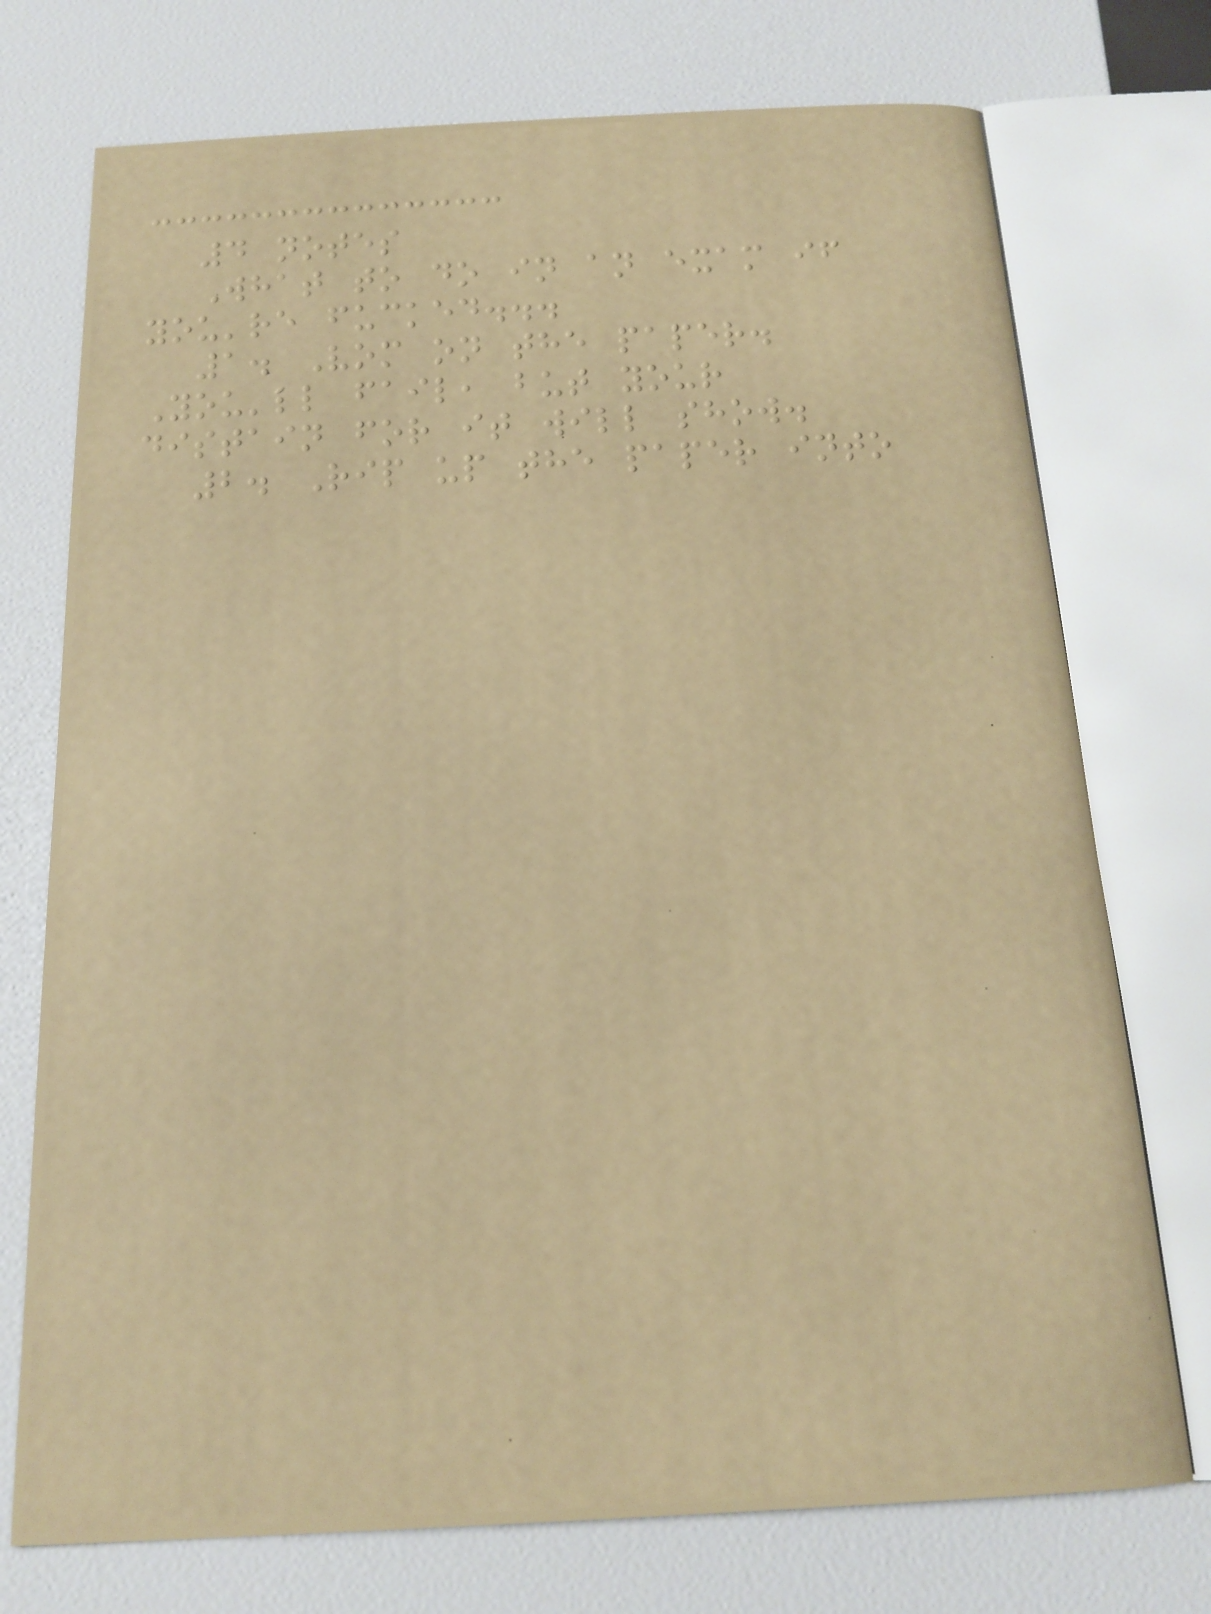4 notes
What to do in an exam if
you're fucked...
1. Vom on the paper.
You'll fail, but your
distain for it will show.
2. Rip up the paper into
